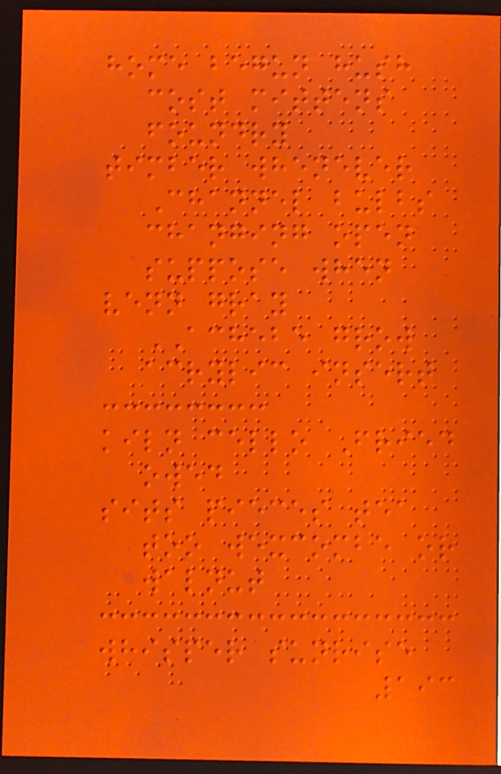home begun hush
cost mittens
foundry
timber whenever
Channel bulbs
changing open
suppose when
venn gray
ACHEBE grow
acrylic insert
kiln cello Fried
owed
sits pieces tea
too wexcombe or
walnut
whisper sunrise
193
